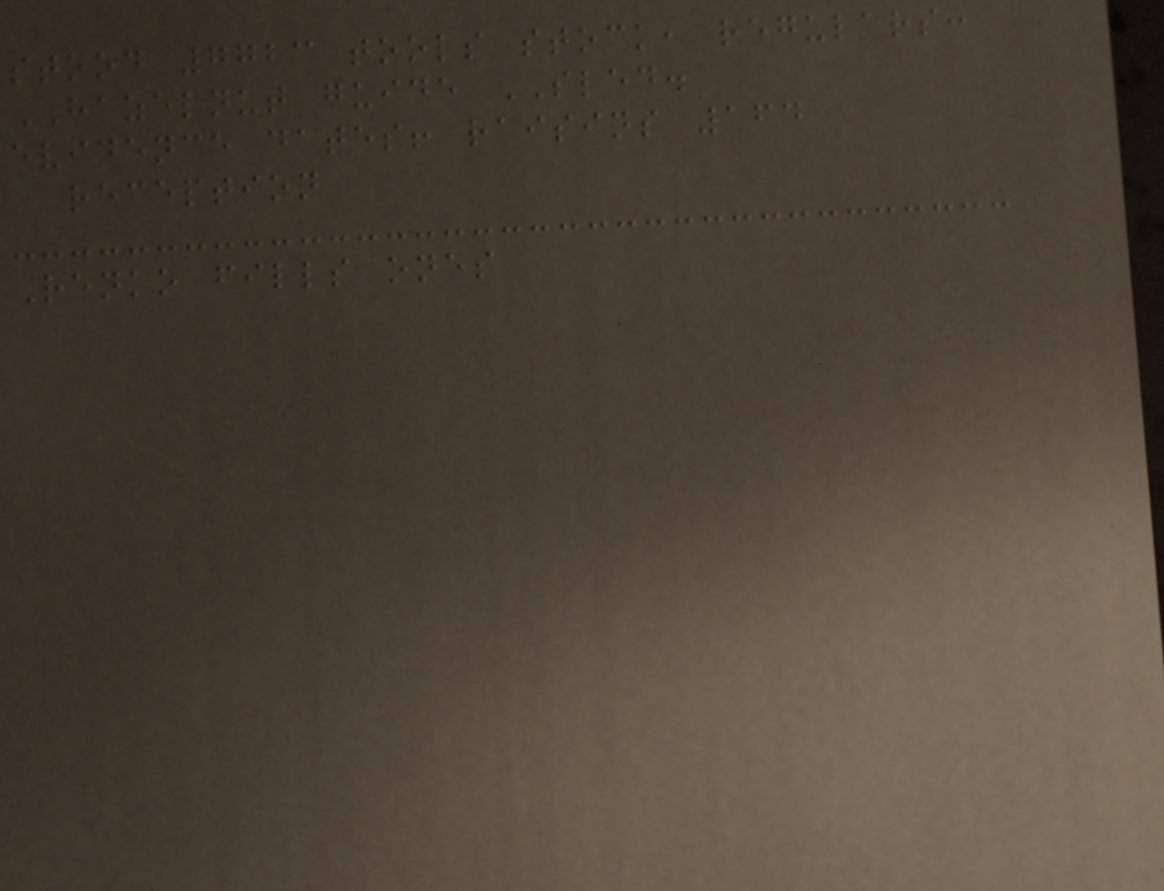stood 7723 tools stock, regulars:
HAZELNUT guide SLED.
evidence dates! raisins 164
reception
Renko fills ones
